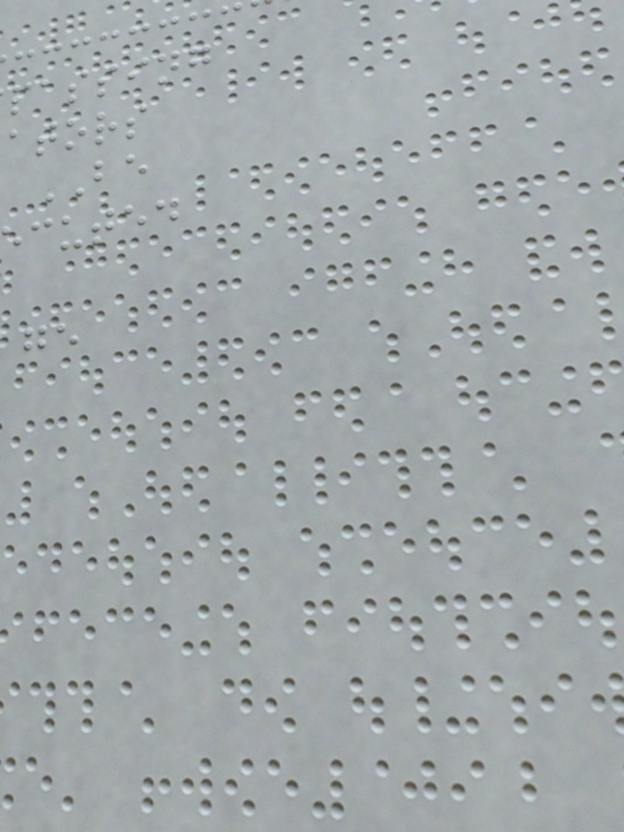passing
ators
BE
cuted
